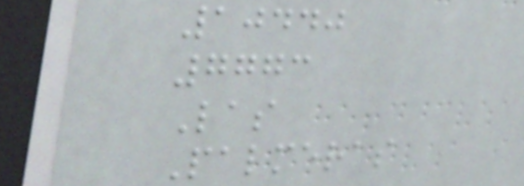10440
7773
Las
Palmeras
